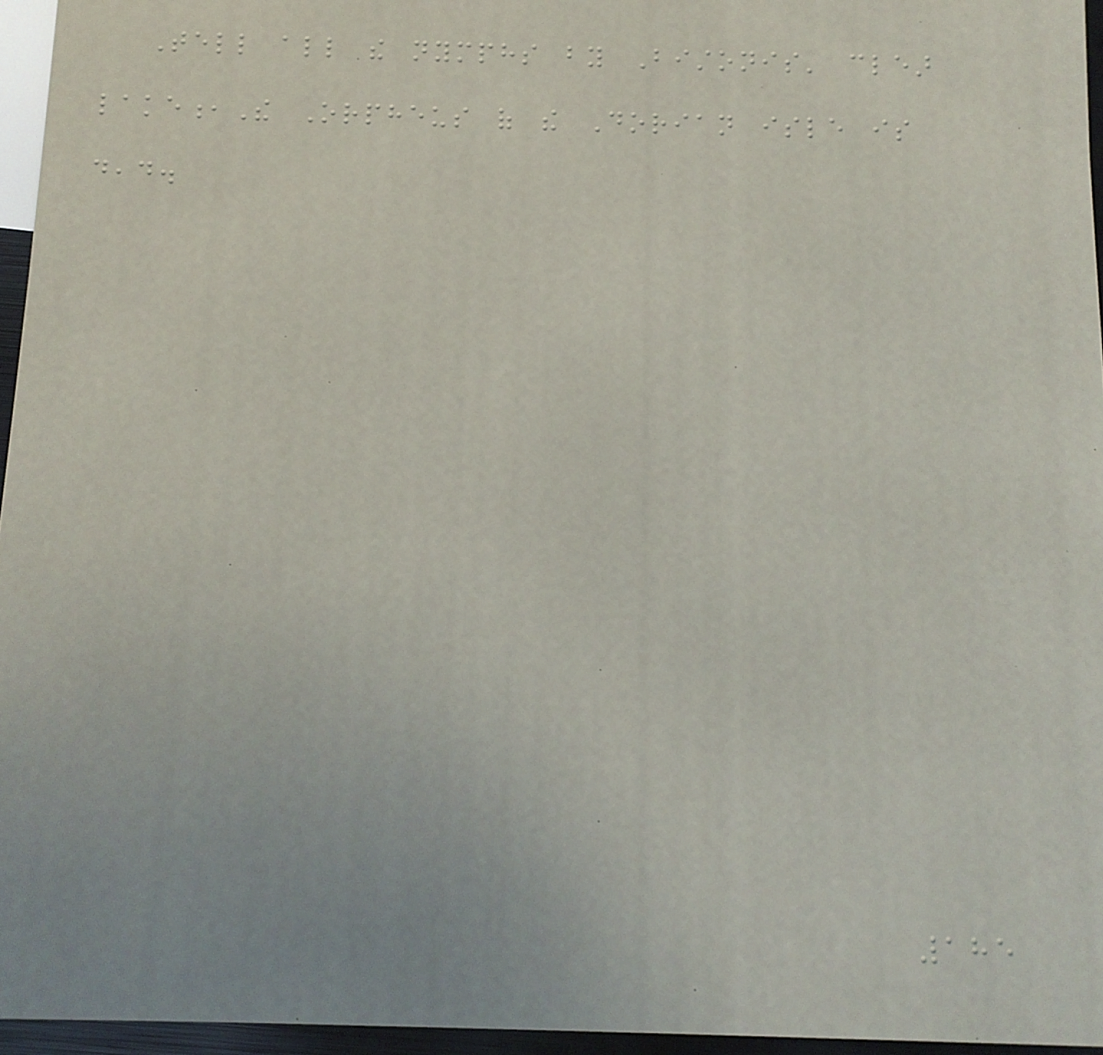Tell all the nymphs by Bistonis' clear
lake,The Orpheus of the Dorian isle is
dead.
185
